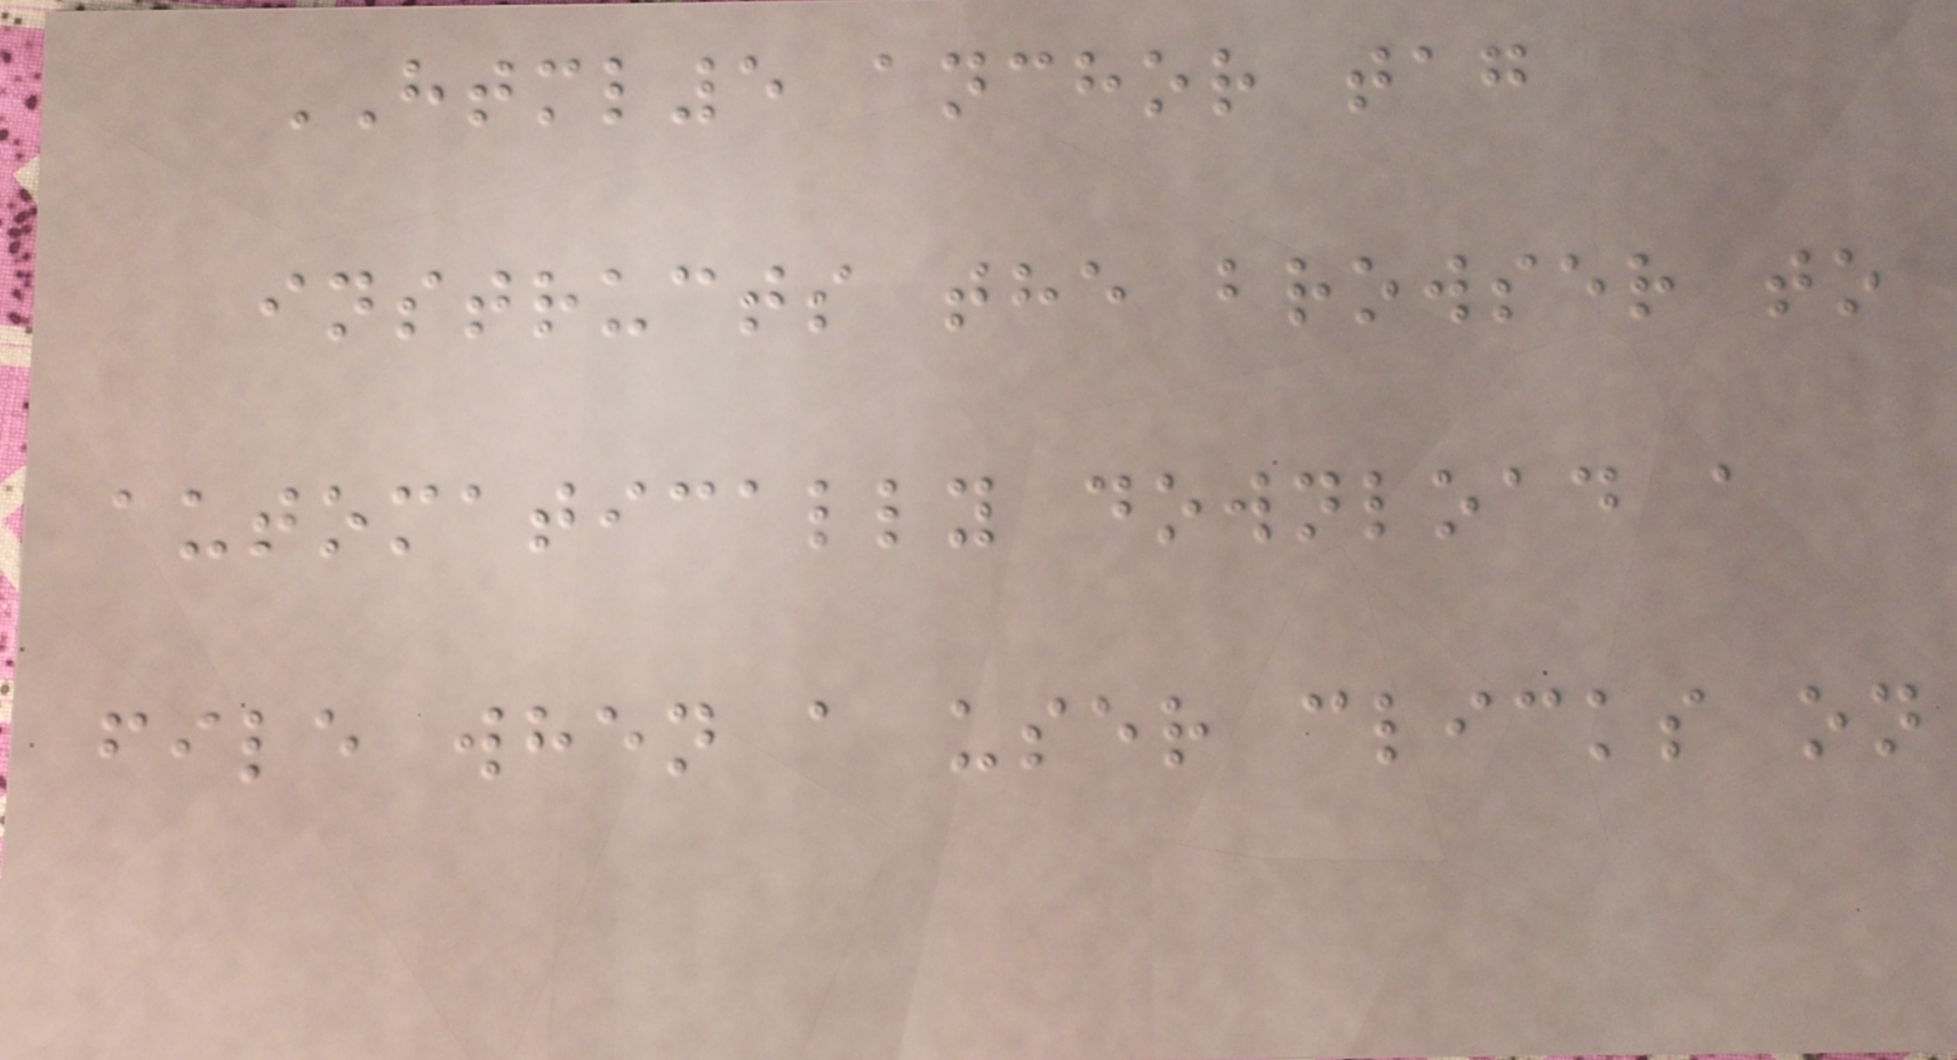HTML5 anchor tag
instructs the browser to
automatically download a
file when a user clicks on
